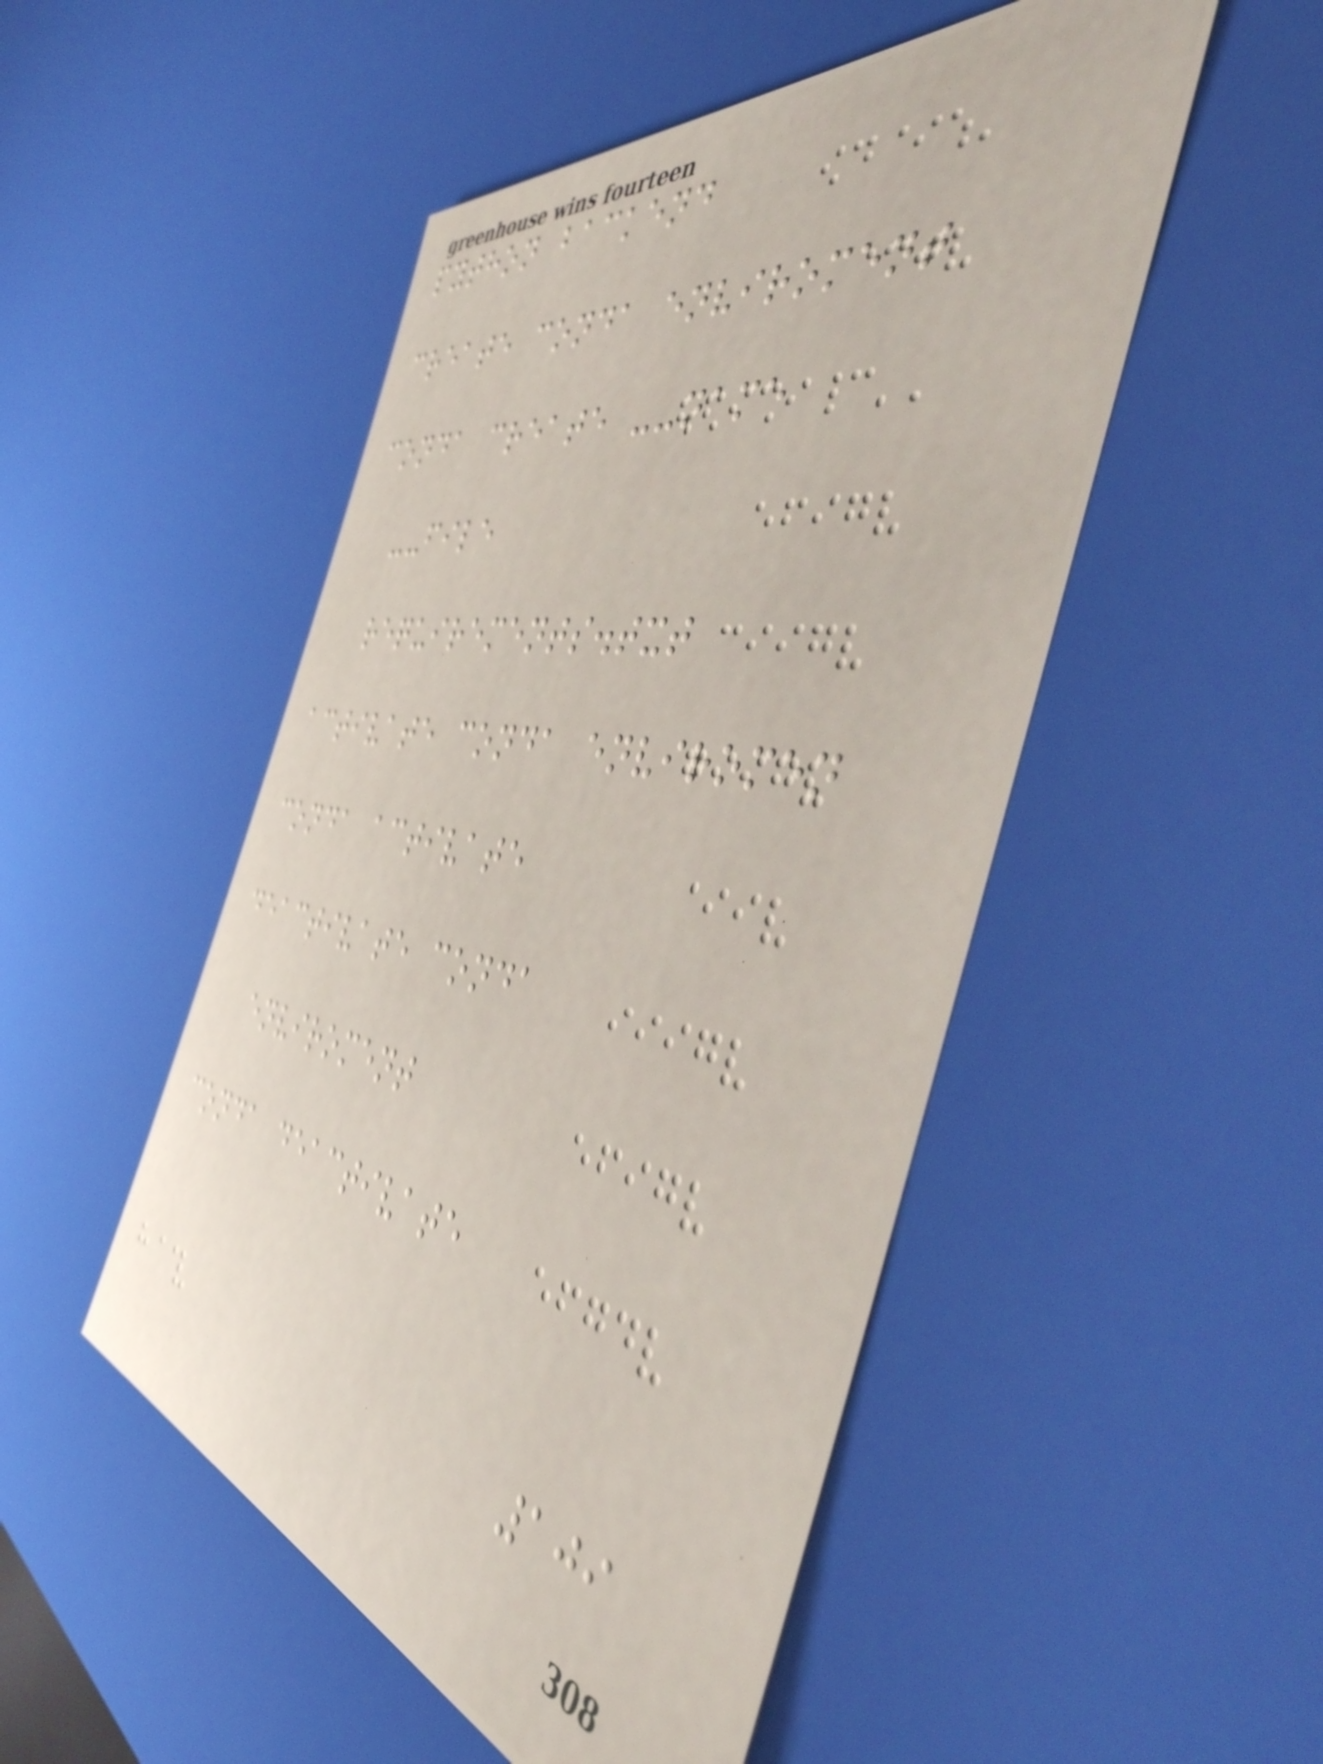python backend
create conda enviroment
conda create --name
--file
requirements.txt
activate conda enviromen
conda activate
deactivate conda
enviroment
conda deactivate
109
